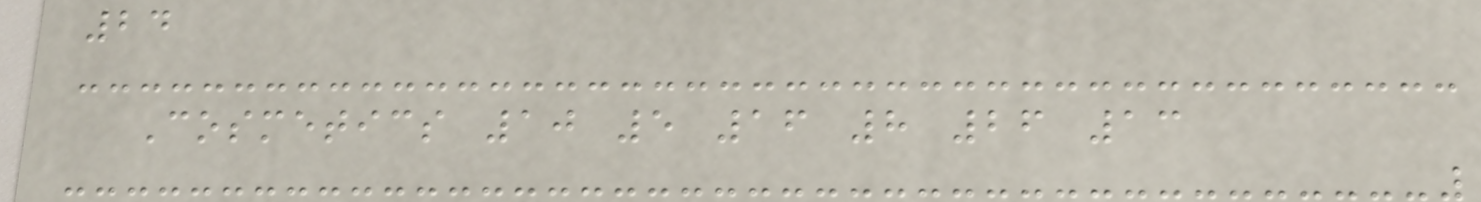24
Cosmetics 10 5 16 8 26 13
